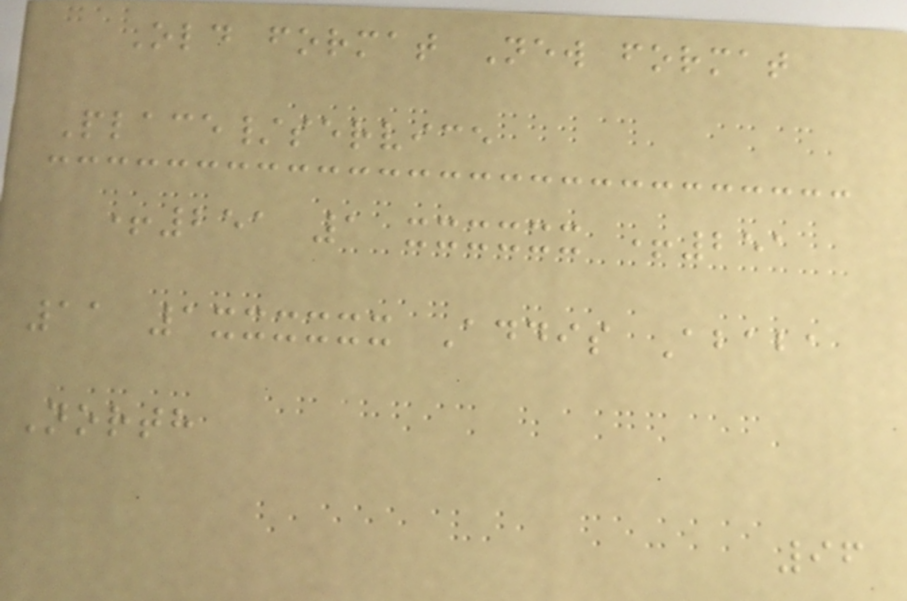Old format New format
Place/service
+251 1 xxxxxx +251
11 1xxxxxx Addis Ababa
North
96
